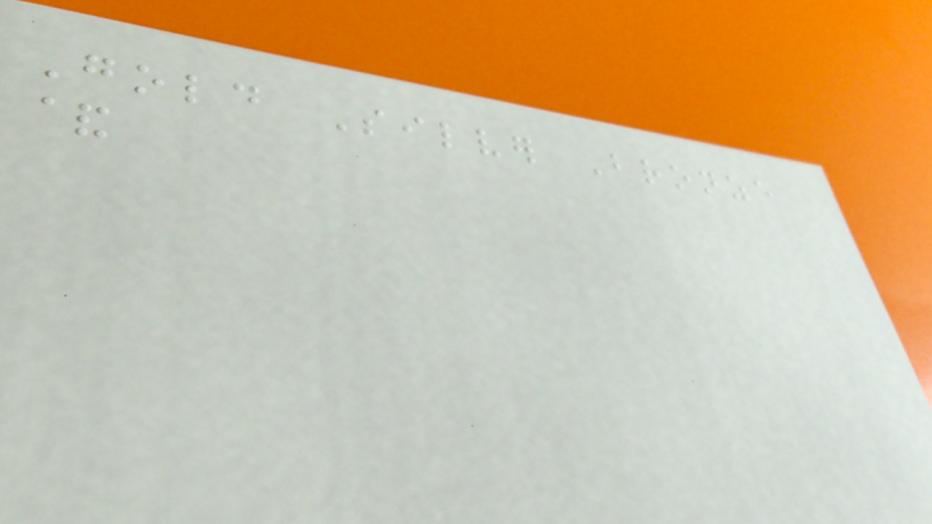Gold Silver Bronze
&
